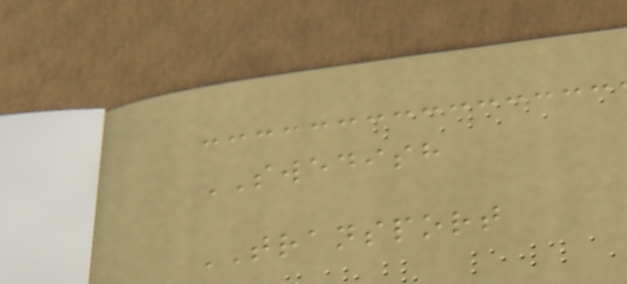SWEDISH
TRANSPORT
